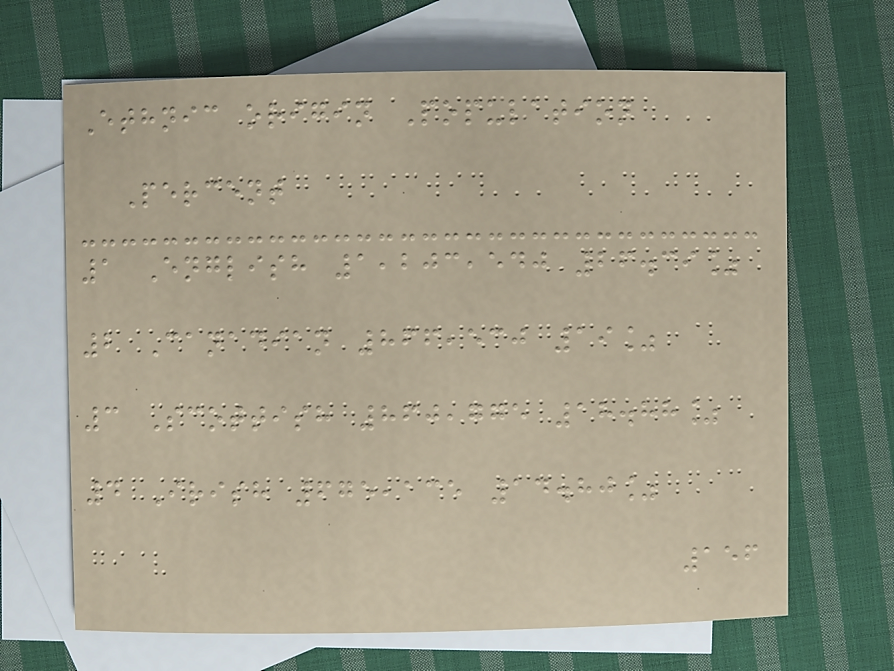Ethnic origin Population
Percent
1 English 1,203,540 26.39%
2 Canadian 866,530 19%
3 Scottish 860,775 18.88%
4 Irish 675,135 14.80%
156
